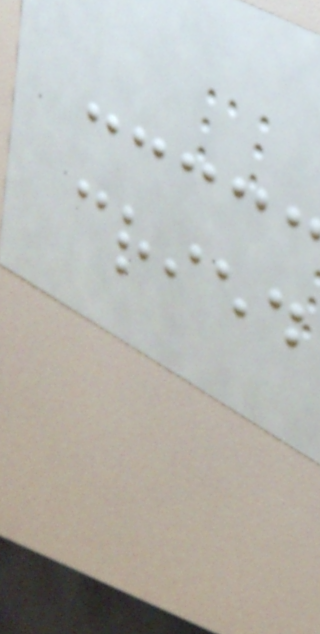cried
